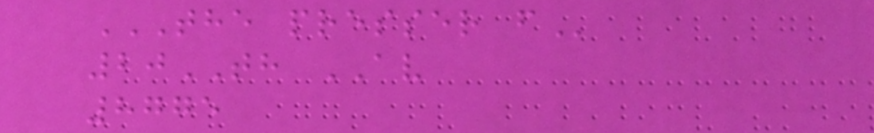THE PRESSER F
20TH AV
8775
